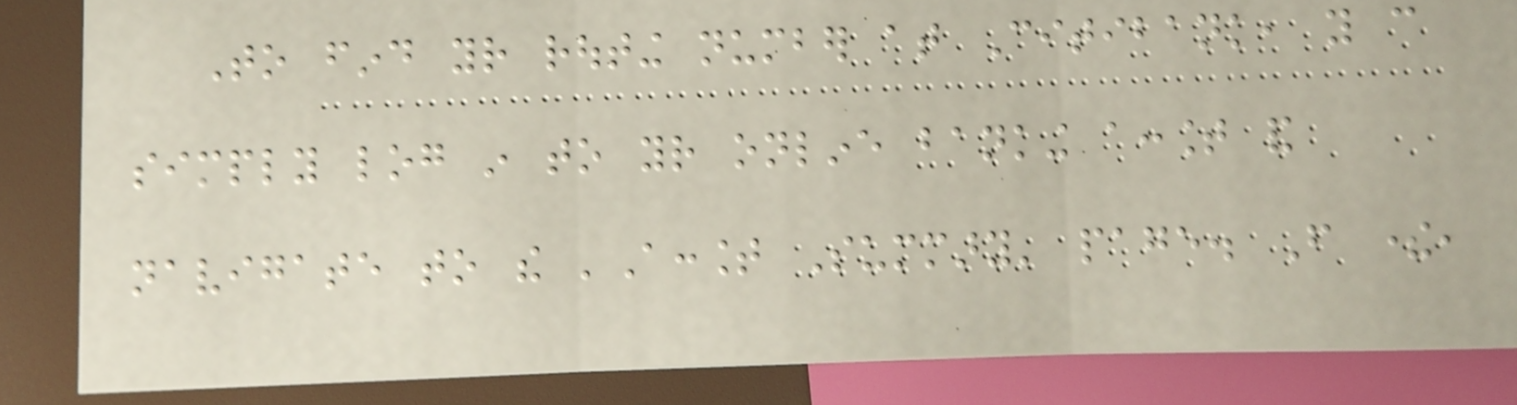To find your routing number at Citibank, you can
simply log in to your online banking account and
navigate to the 'Account Summary' page. From there,
